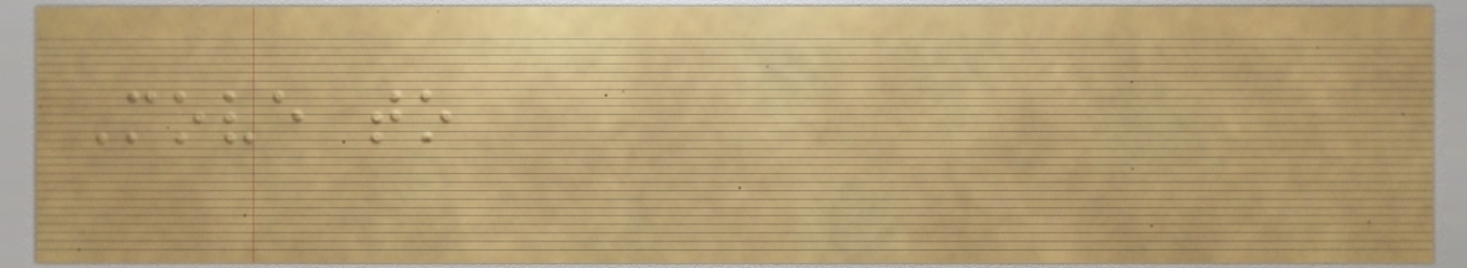Move to
